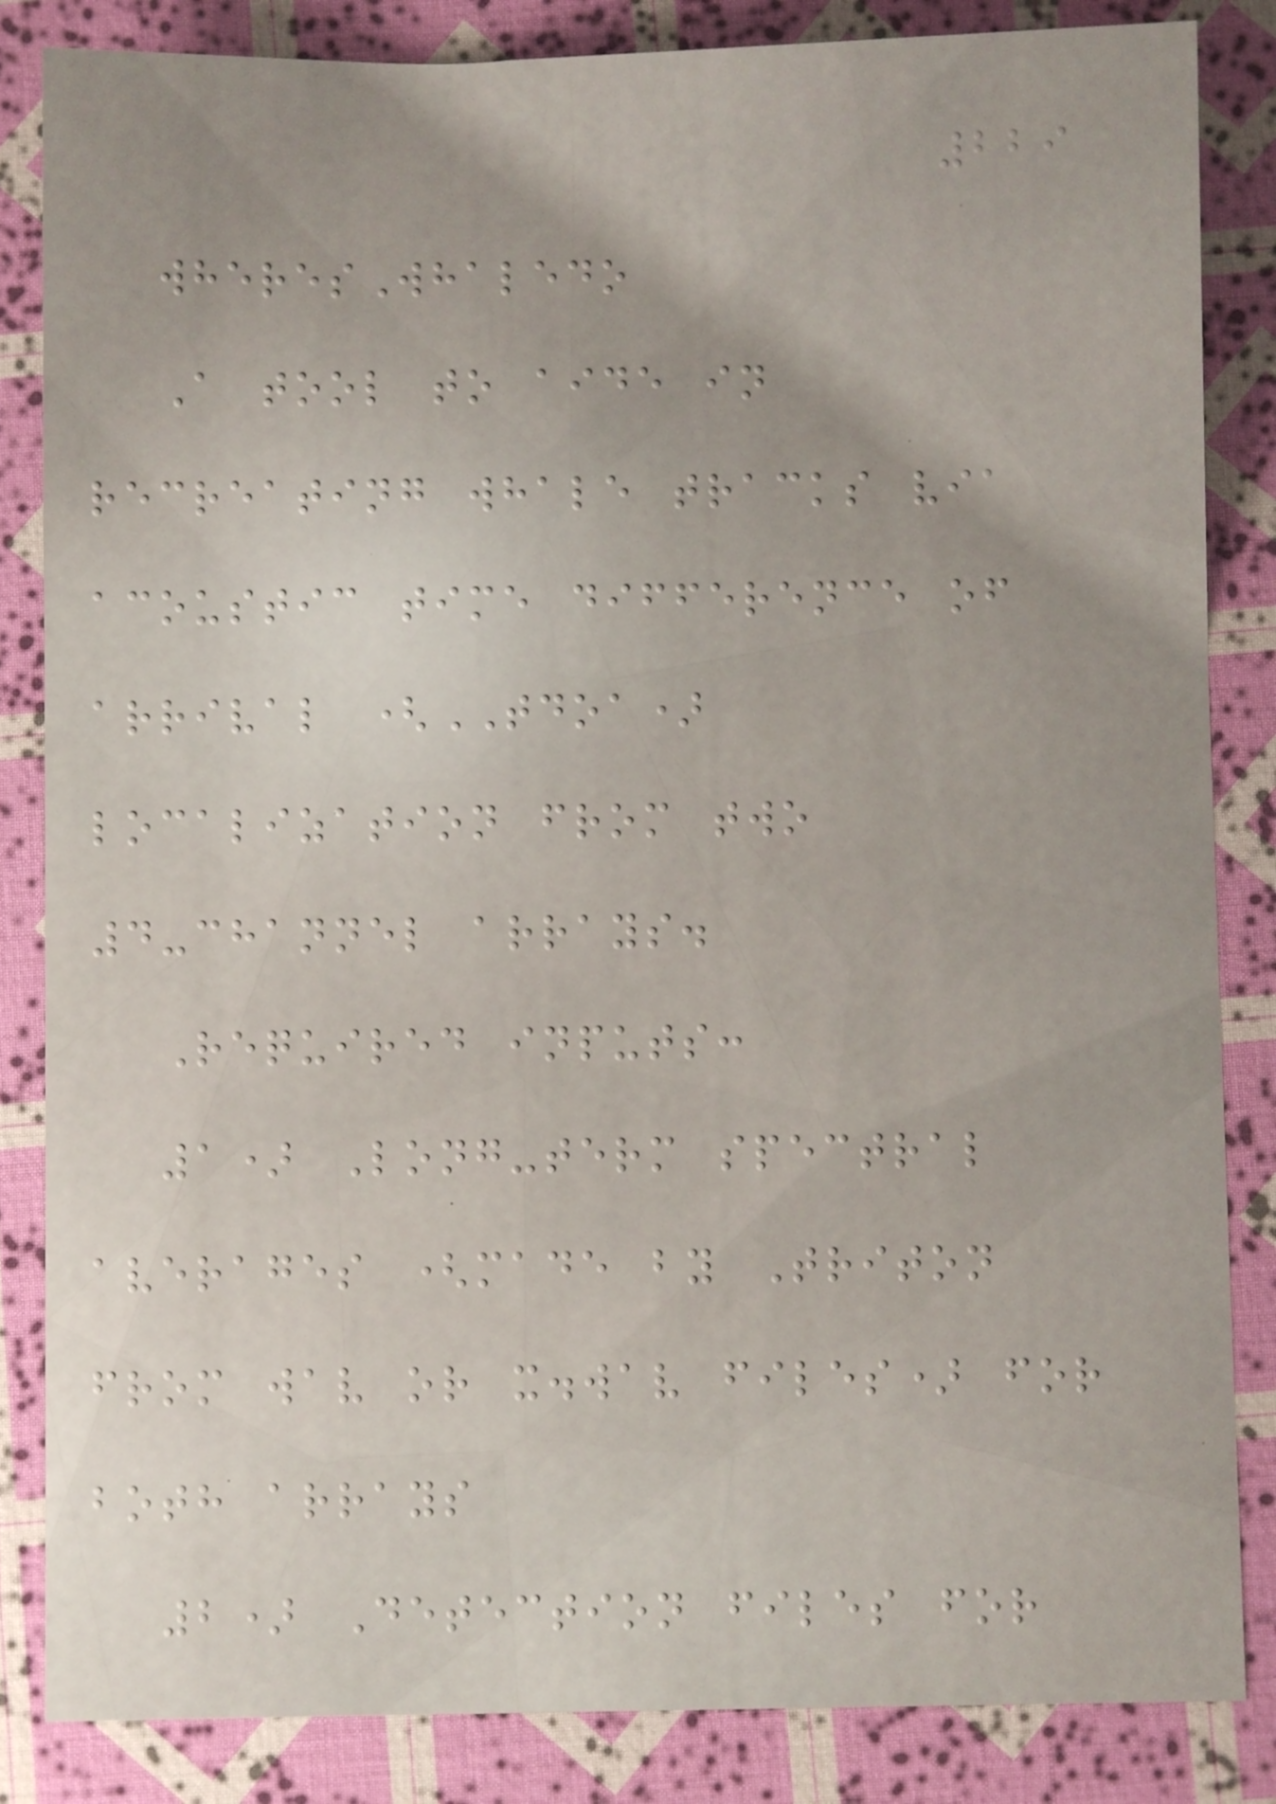229
wheresWhaledo
A tool to aide in
recreating whale tracks via
acoustic time difference of
arrival (TDOA)
localization from two
4-channel arrays.
Required inputs:
1) Long-term spectral
averages (made by Triton
from wav or x.wav files) for
both arrays
2) Detection files for
